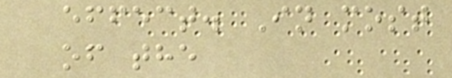effect. In most
of the
